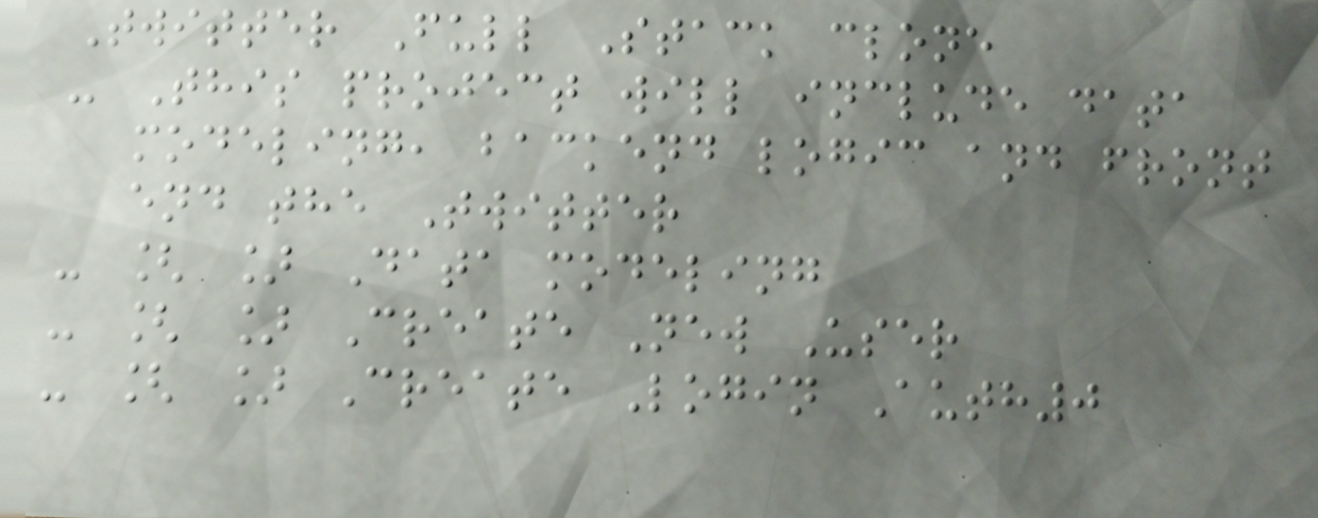Twitter Full Stack clone
- This project will include data
modeling, backend logic and front
end the Twitter
- [ ] Data modeling
- [ ] Create New User
- [ ] Create Login Auth0
